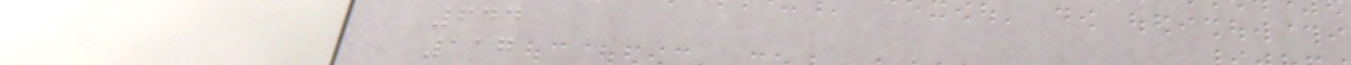644
117
